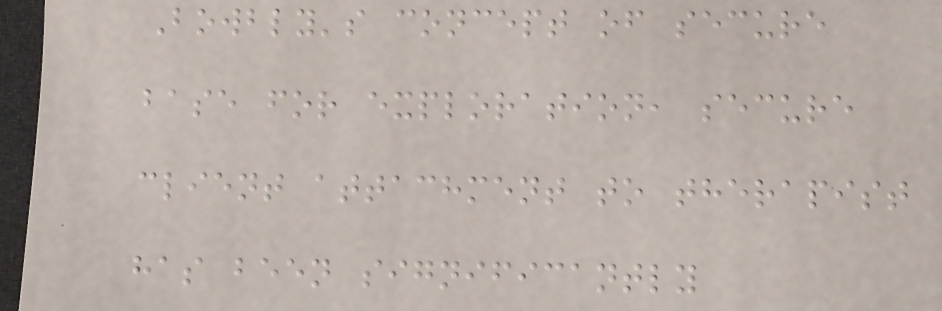Bowbly's concept of secure
base for exploration, secure
client attachment to therapist
has been significantly
